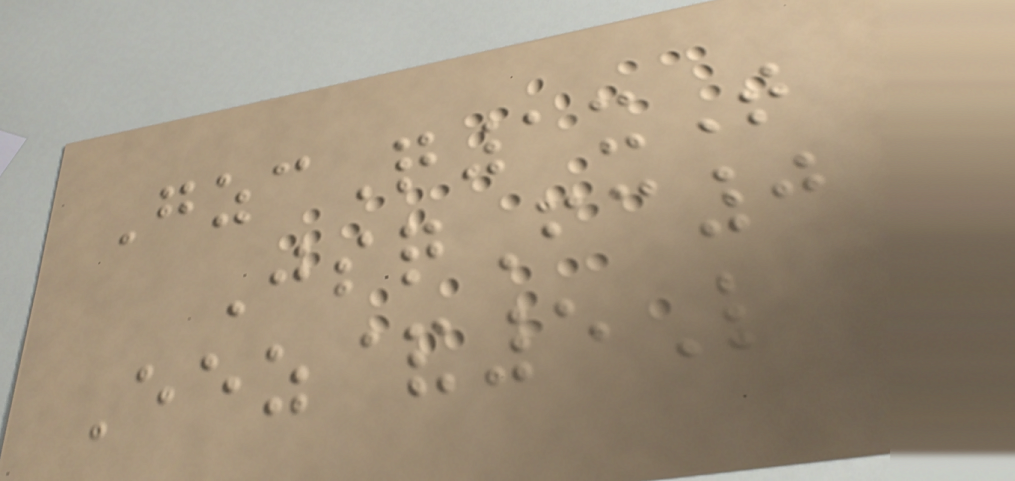GzcQ1xT
JsqFc0
Eez&5L
